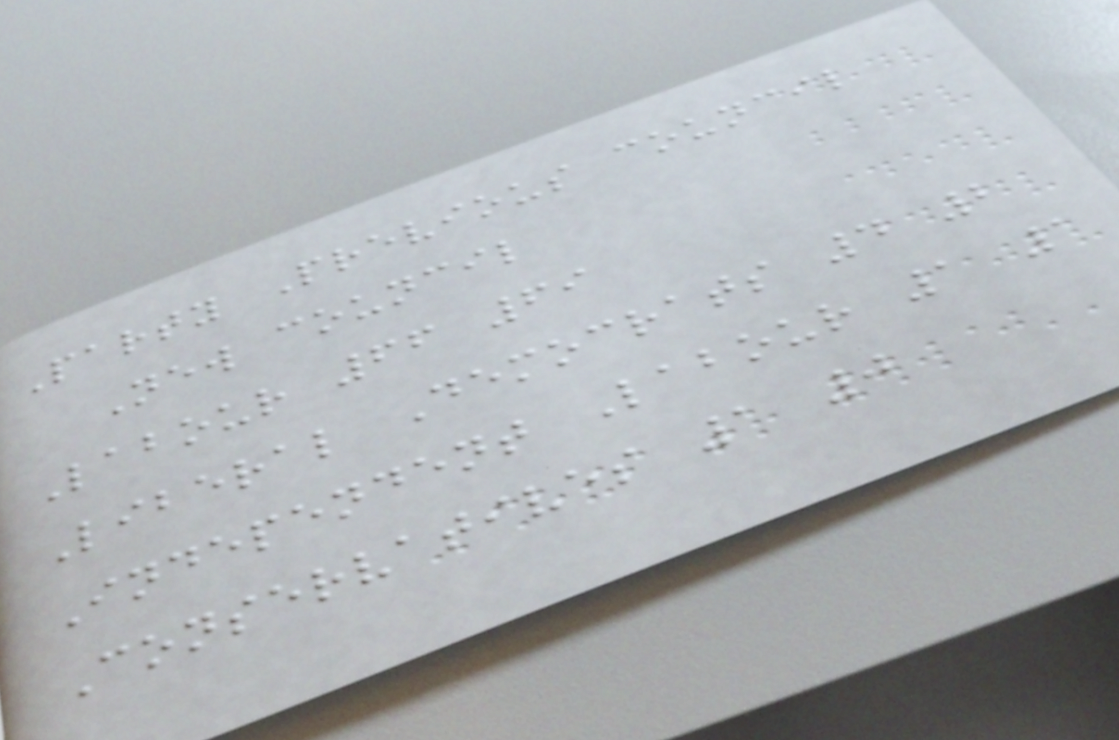Party Previous council
New council
Labour 66 69
Liberal Democrats 4 2
Independent Labour 1 1
Conservatives 1 0
